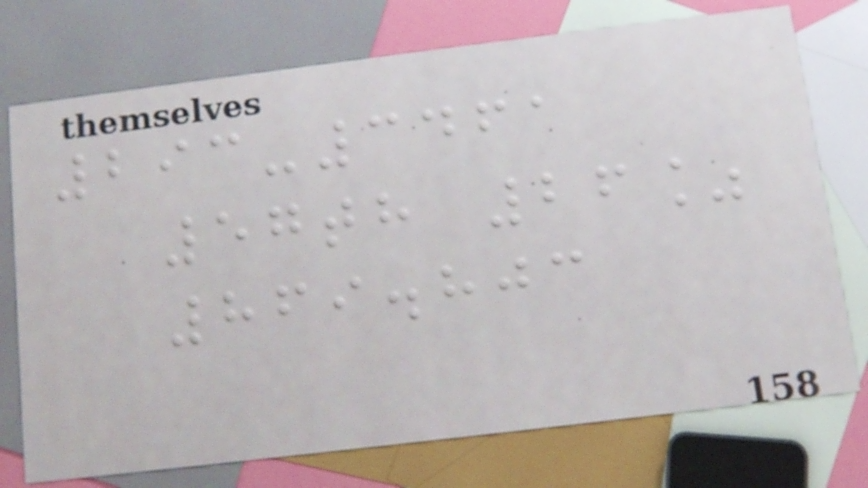293-3461
57th 26%
869.803
